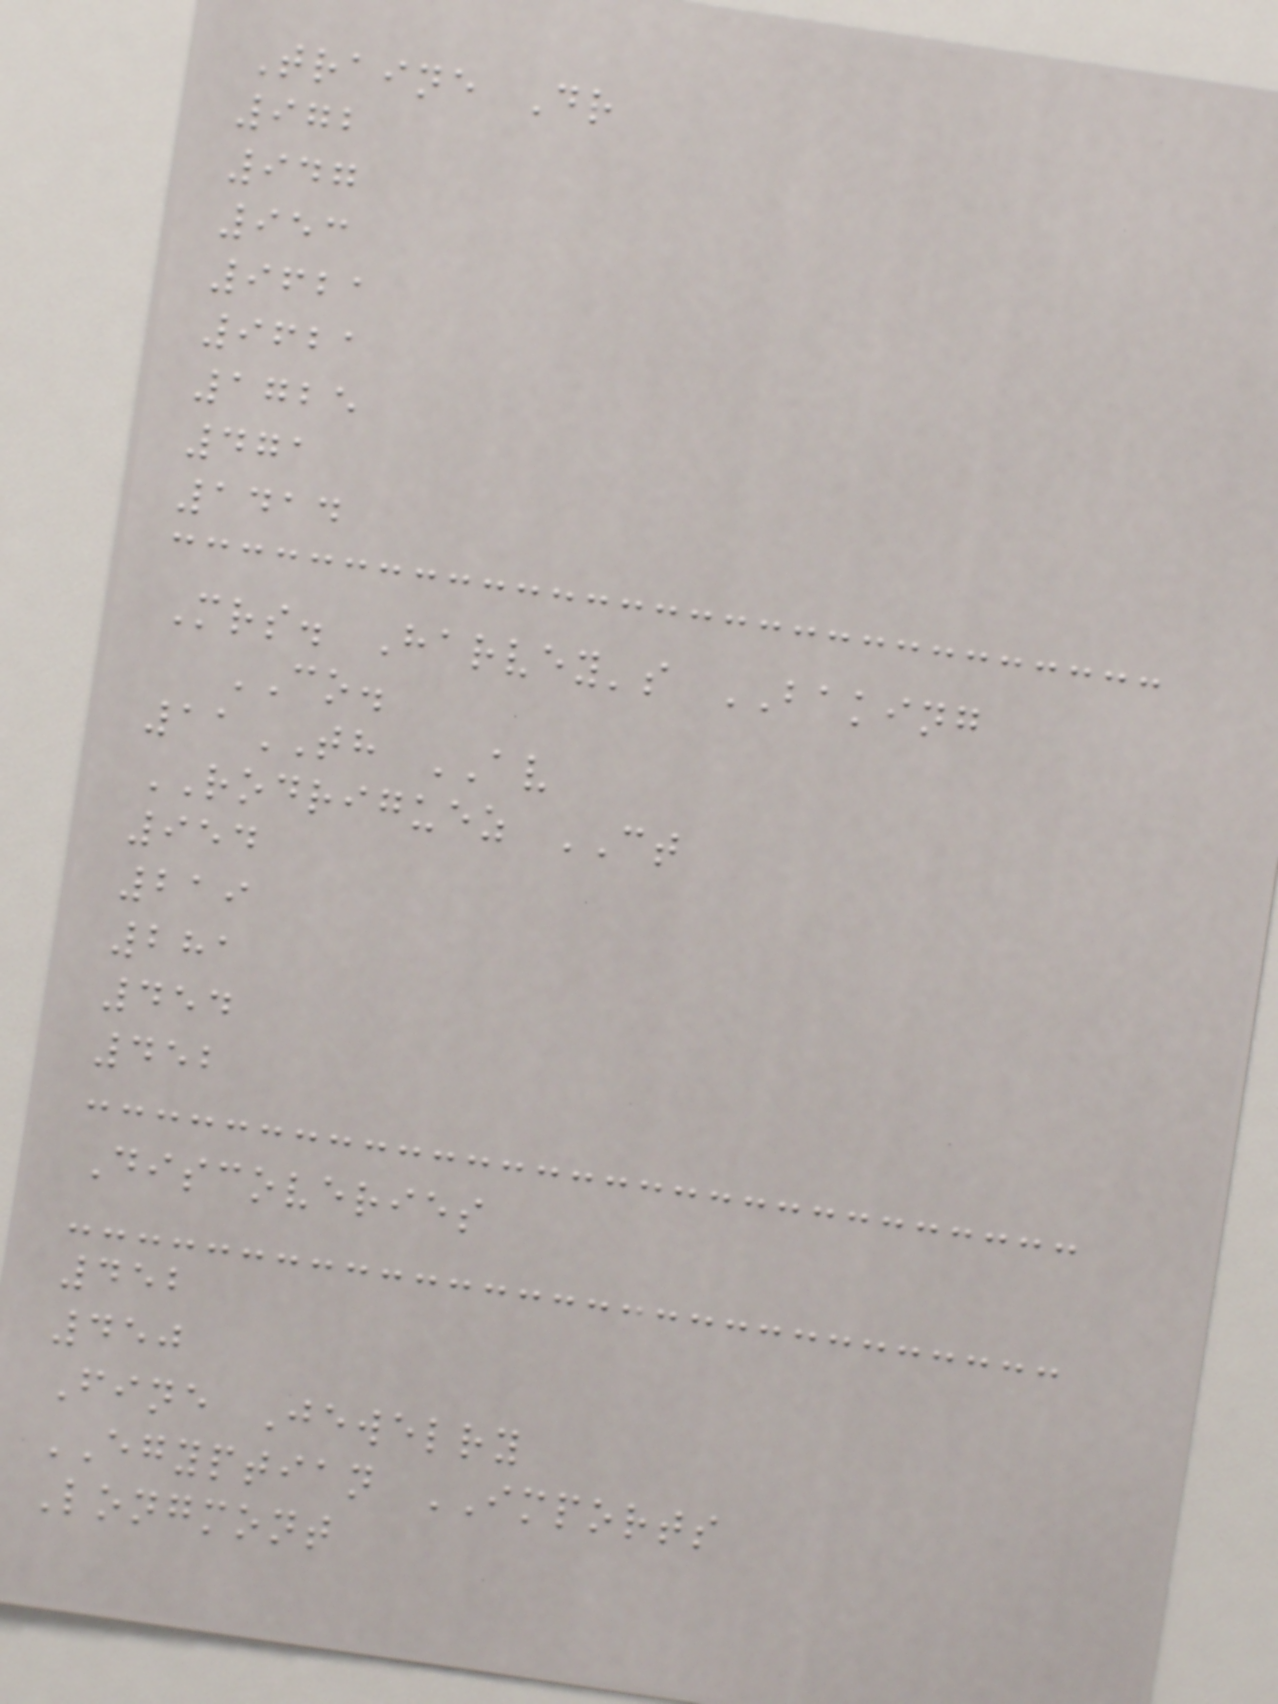Traine Dr
972
947
953
9621
9621
1725
471
1414
Mrs. Harvey's BAKING
CO.
11TH AV
RODRIGUEZ CT
954
219
281
454
452
Discoveries
452
450
Fine Jewelry
EGYPTIAN IMPORTS
Longmont
